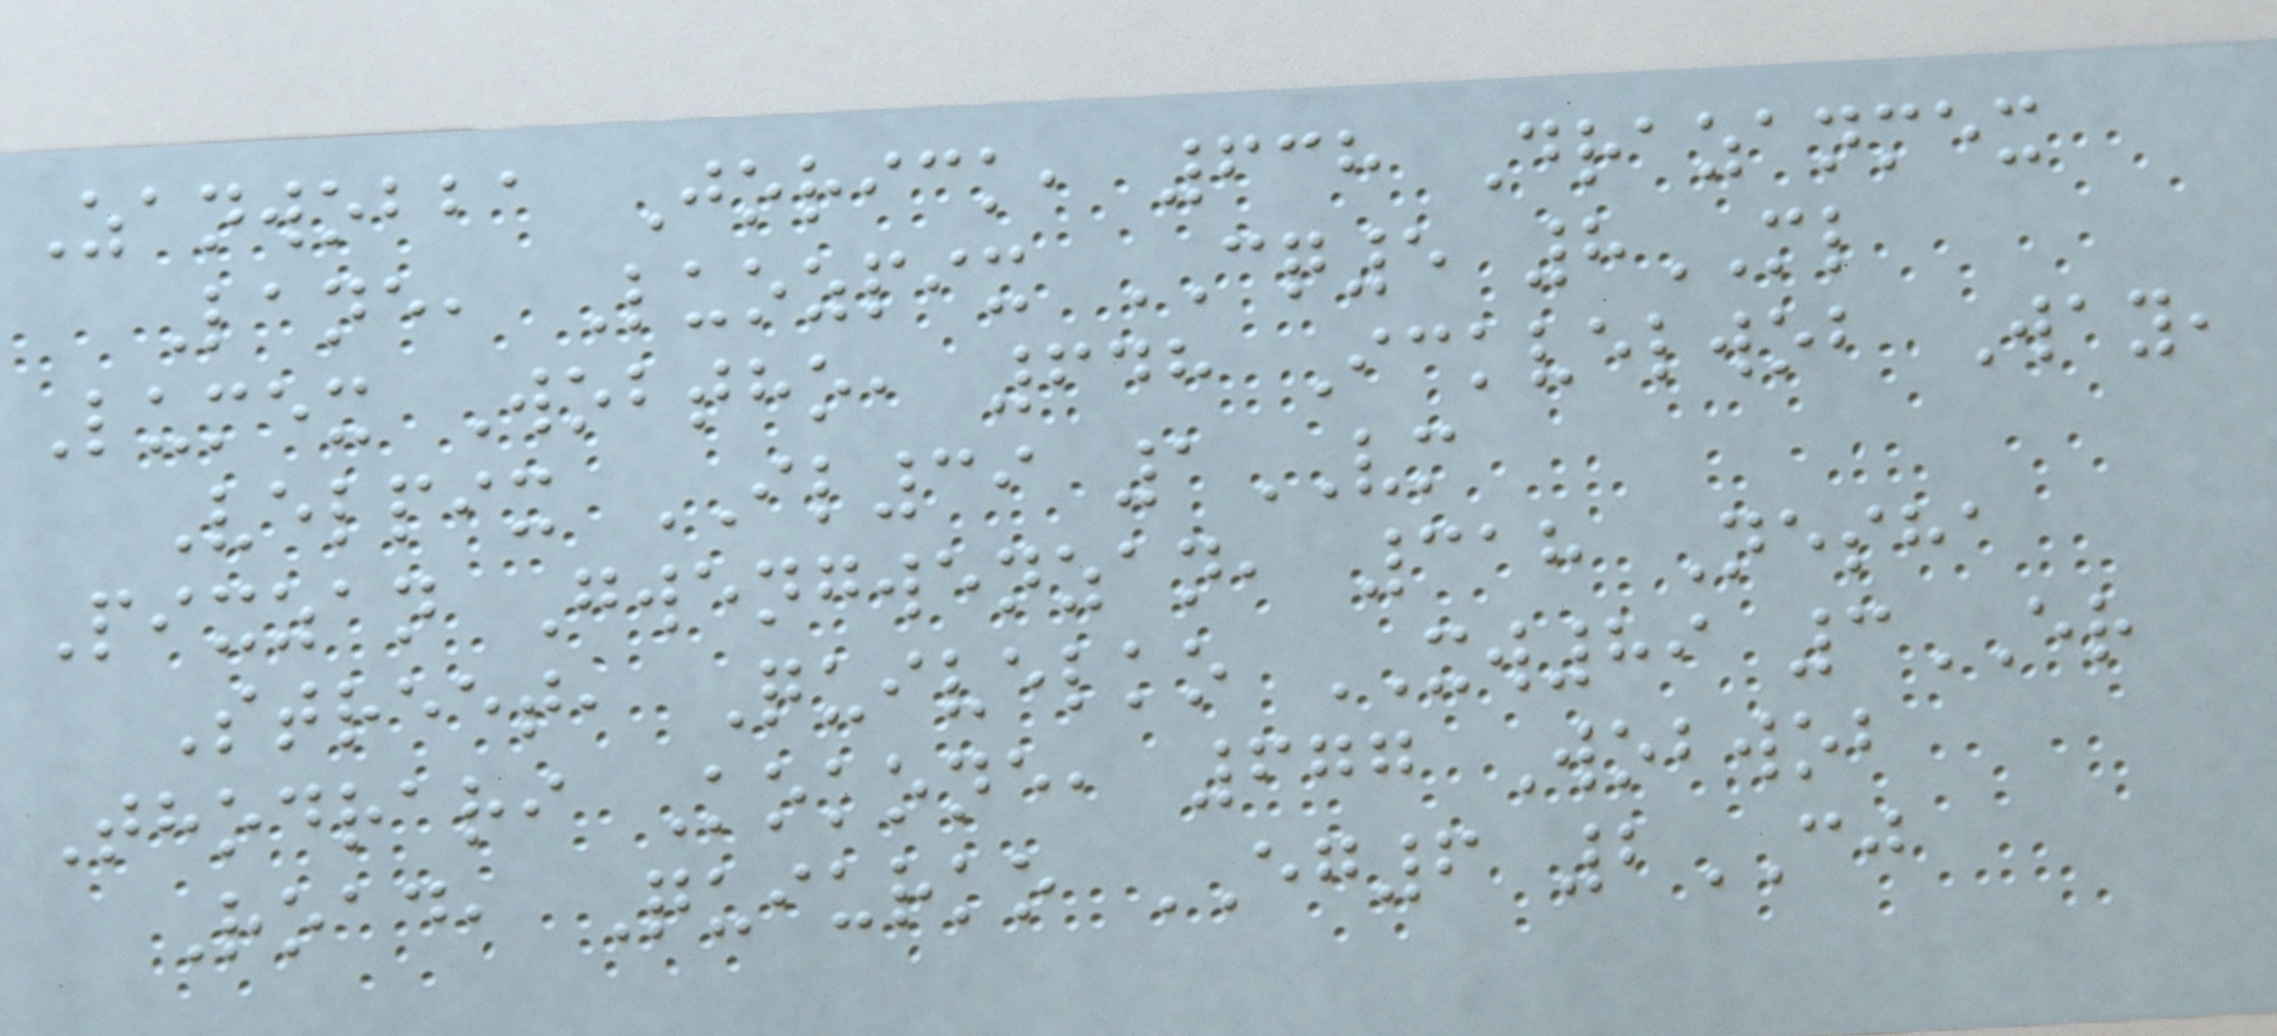Zanwobba Jorick, 638 Drazanmex
Lane, Luozpix CQ5 8ML
Lumex Wobtho, 648 Ickvelwob Way,
Velpix IL39 1VM
Pixzan Gwengwenzan, 318 Nesha
Street, Quivelko XW89 3ER
Thodrari Kokone, 677 Wobwob
Road, Quiurko EG6 2CJ
